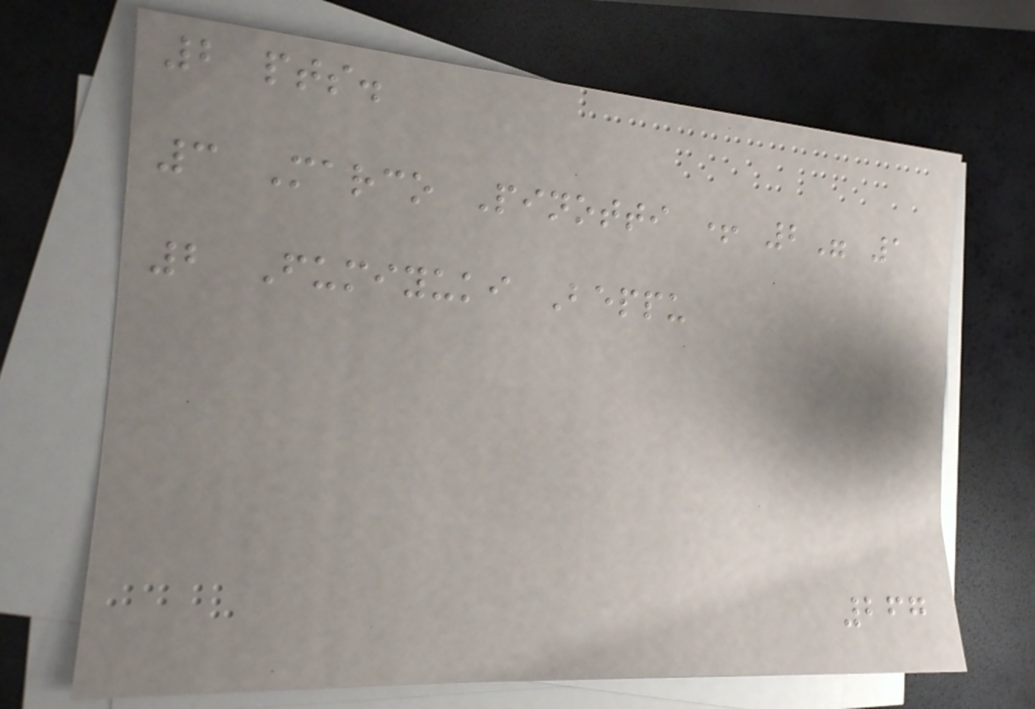2 pts.
3 Marco Pinotti + 2" 1
2 Fumiyuki Beppu
267
